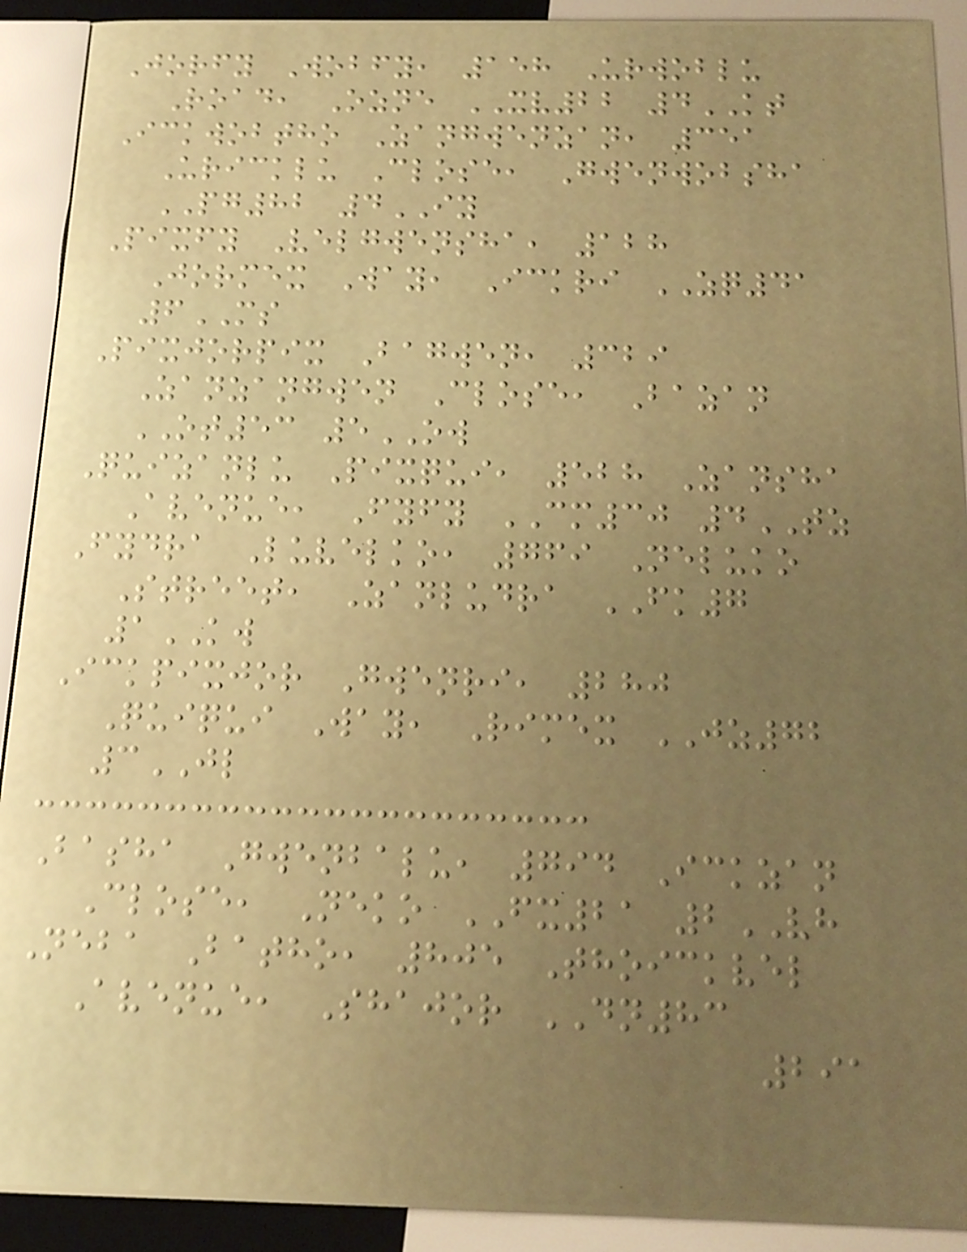Jorfy Wobfy, 158 Urwoblu
Road, Ozne XV22 4KT
Ickwobtho Zangwenzan, 351
Uricklu Close, Gwenwobsha
PG82 4IY
Pixfy Velgwensha, 128
Jormex Way, Ickri ZQ41
6MS
Pixjorpix Bagwen, 329
Zanzangwen Close, Bazan
OT53 5OW
Quizanlu Pixqui, 528 Zansha
Avenue, Fyfy CM30 4TZ
Fydra Luvelko, 769 Neluko
Street, Zanludra FK7
1KW
Ickpixjor Gwenri, 280
Quiqui Way, Rimex JZ72
3JL
Basha Gwenbalu, 794 Ickzan
Close, Neko FX21 2VH
Neba Batho, 805 Thoickvel
Avenue, Shajor DN83
291
